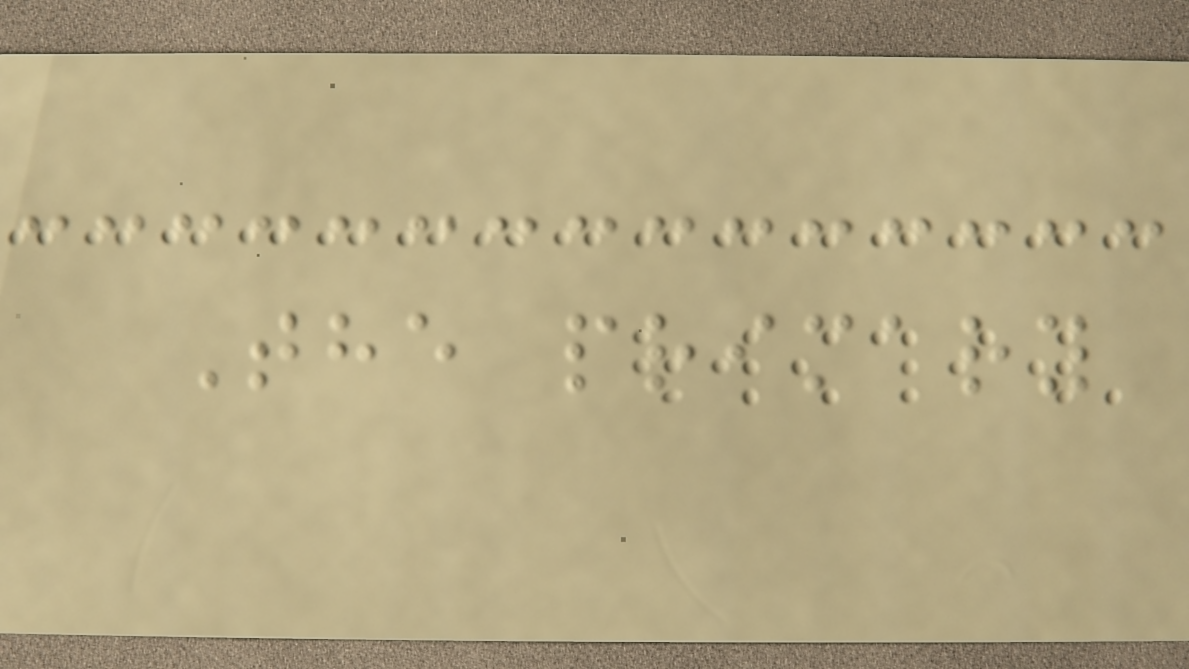The primary
